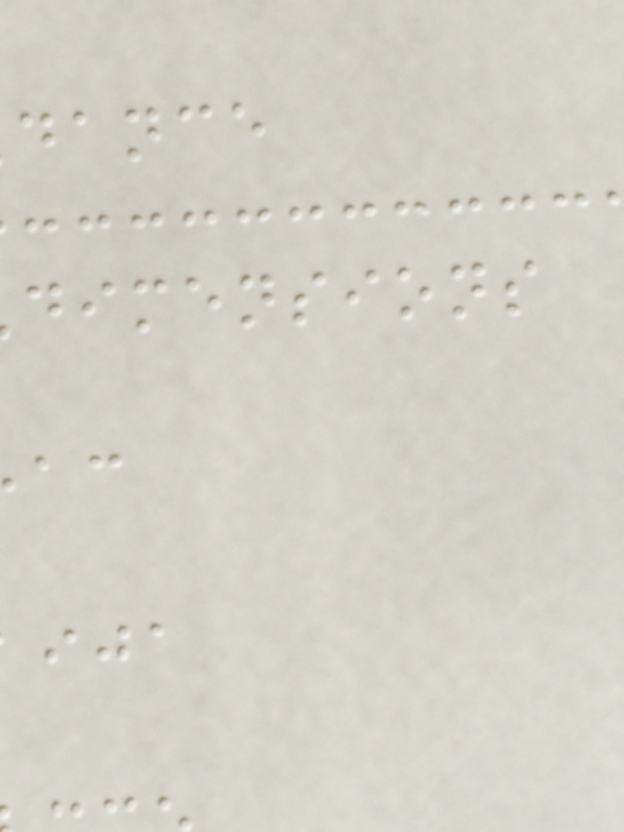dance
dimensions
